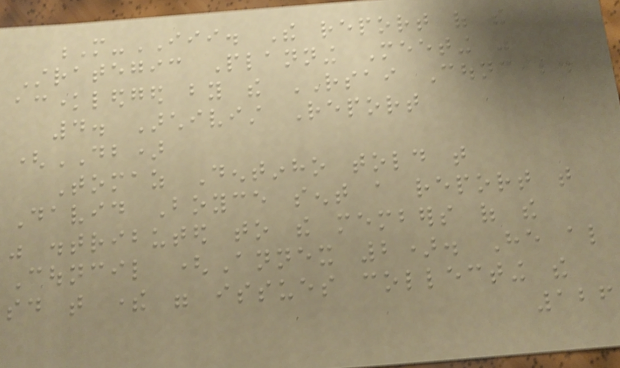M-III. The report of the
Strategic Planning Meeting was
acknowledged by the RSAI Council.
4. Archivist Report
(DB)
Tomaz Dentinho told that
David Boyce sent a report that
was distributed to the members of the
Council (Annex 2). He also
said that there were issues collecting the
126
